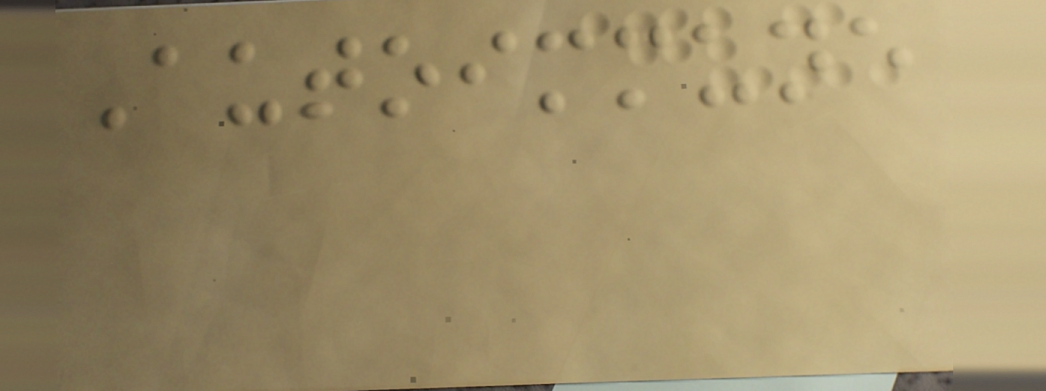Autoimmune
